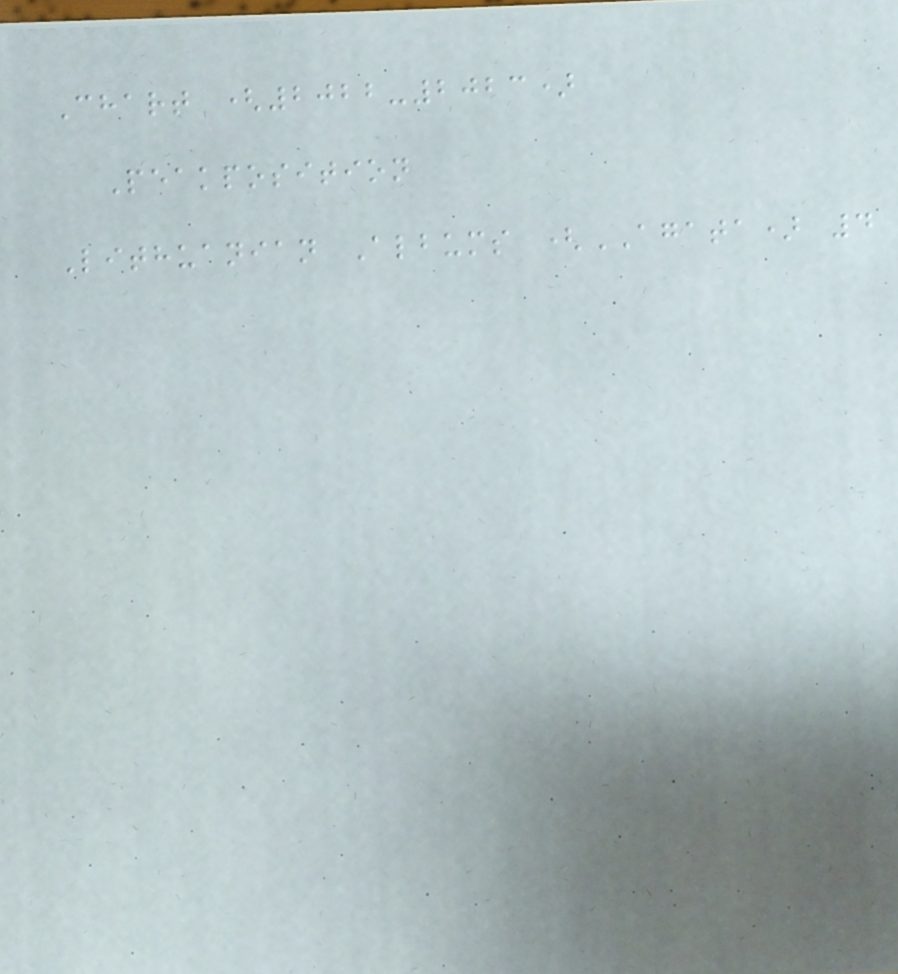Chart (2022-2023)
Peakposition
Lithuanian Albums (AGATA) 4
